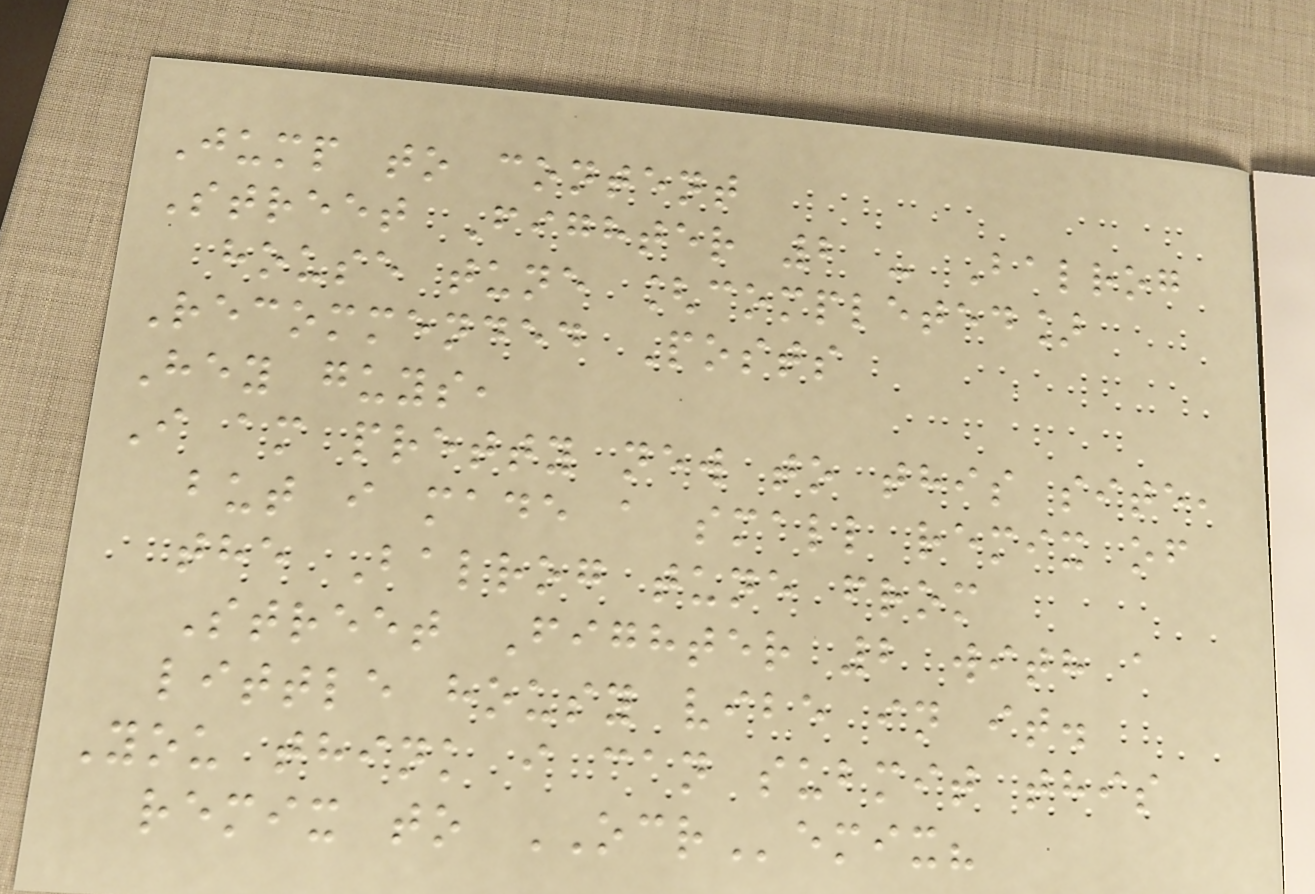Jump to content
Street Fighter 2 - Balrog
house tune [completed]
Recommended Posts
Hey guys,
I am pretty new to this site,
but i made a small remix of
the Balrog tune from
Street Fighter 2 with a
little housy vibe in it.
You think i can submit this
remix to OCRemix?
